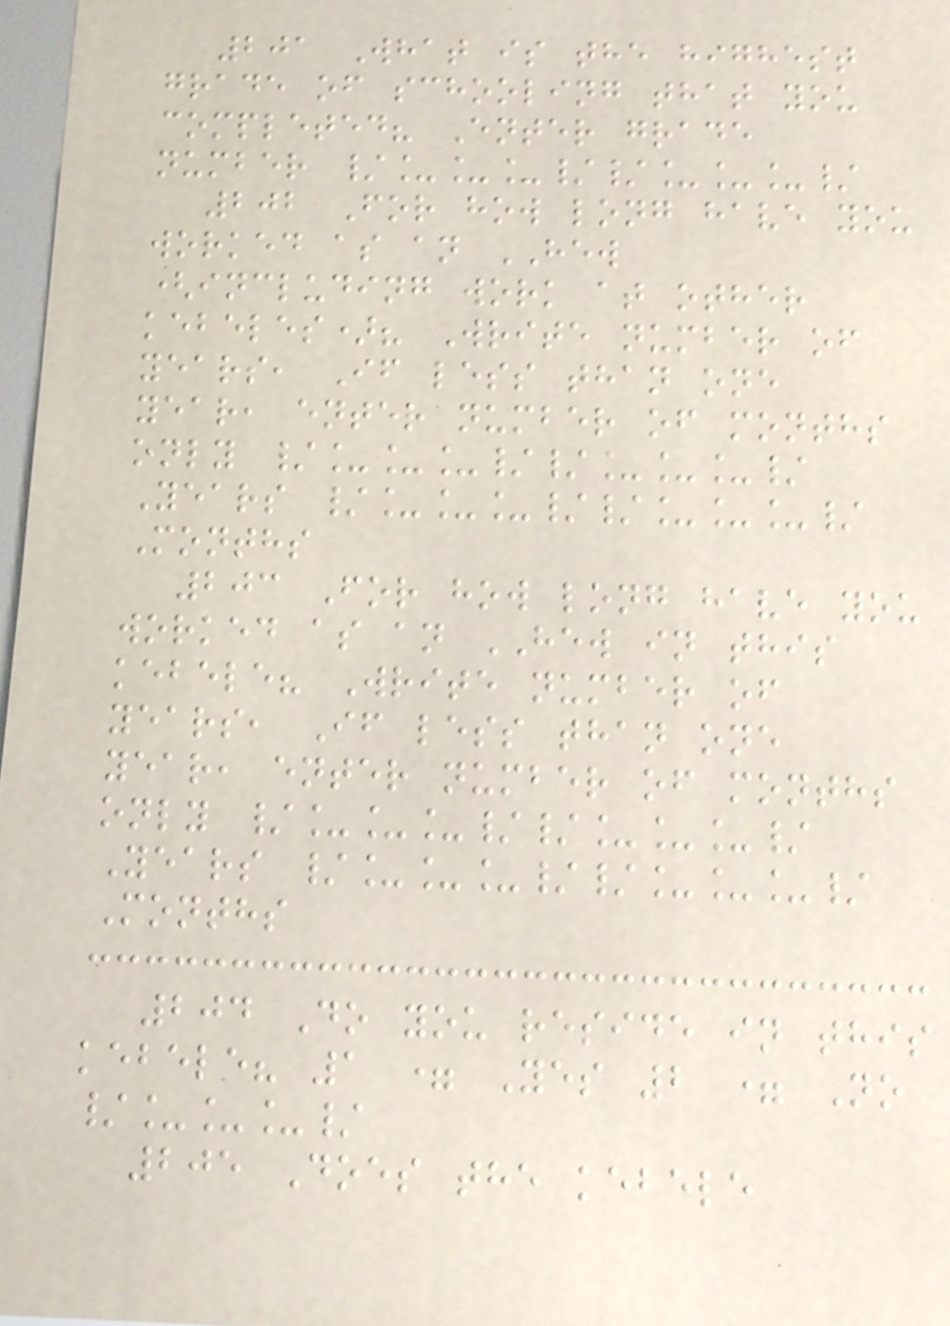201 What is the highest
grade of schooling that you
completed? Enter grade
number /___//___/
202 For how long have you
worked as an HEW
(including work at other
kebeles)? Write number of
years, If less than one
year, enter number of months
only /___//___/
Years /___//___/
Months
203 For how long have you
worked as an HEW in this
kebele? Write number of
years, If less than one
year, enter number of months
only /___//___/
Years /___//___/
Months
204 Do you reside in this
kebele? 1 = Yes 2 = No
/___/
205 Does the kebele
